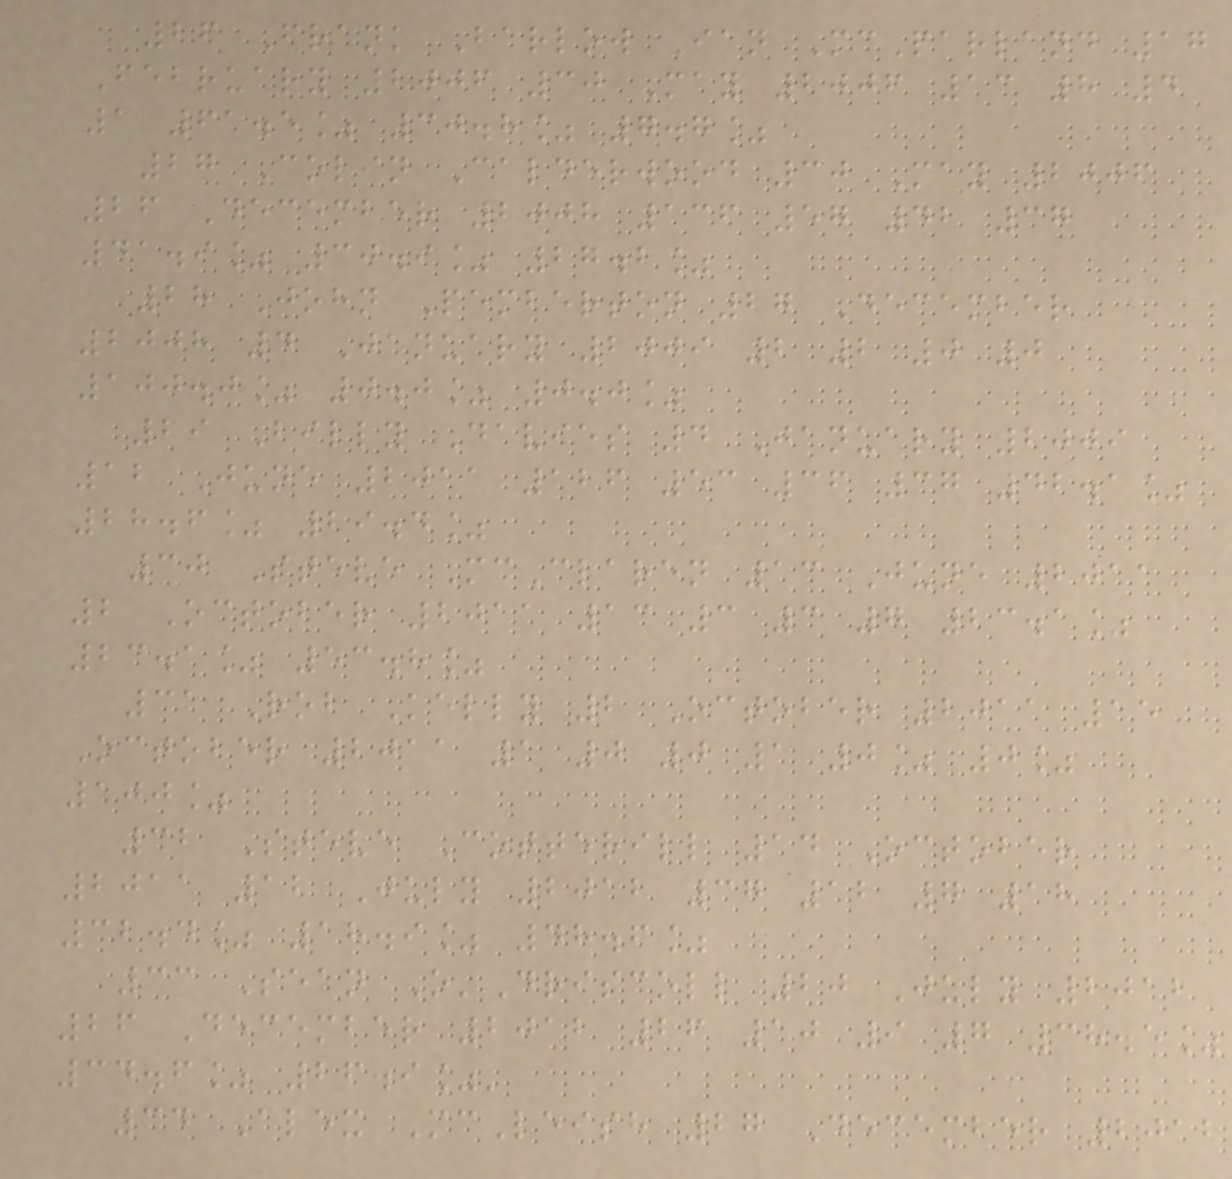26 Frank Barlow Ian McParland 17
February 2006 30 May 2006 13 8 4
1 61.5% 30.8% 7.7%
27 Colin Calderwood 30 May 2006
26 December 2008 136 57 42 37
41.9% 30.9% 27.2%
28 John Pemberton 27 December
2008 4 January 2009 2 2 0 0
100.0% 0.0% 0.0%
29 Billy Davies 4 January 2009
12 June 2011 126 53 36 37 42.1%
28.6% 29.4%
30 Steve McClaren 13 June 2011
2 October 2011 13 3 3 7 23.1%
23.1% 53.8%
31 Rob Kelly 2 October 2011 15
October 2011 1 0 0 1 0% 0%
100%
32 Steve Cotterill 14 October
2011 12 July 2012 37 12 7 18
32.4% 18.9% 48.6%
33 Sean O'Driscoll 20 July 2012
26 December 2012 26 10 9 7 38.5%
34.6% 26.9%'
34 Alex McLeish 27 December 2012
